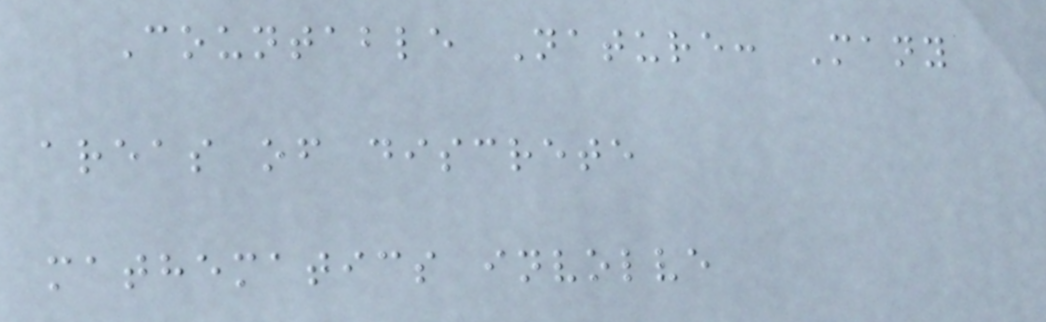Countable Nature: Many
areas of discrete
mathematics involve
